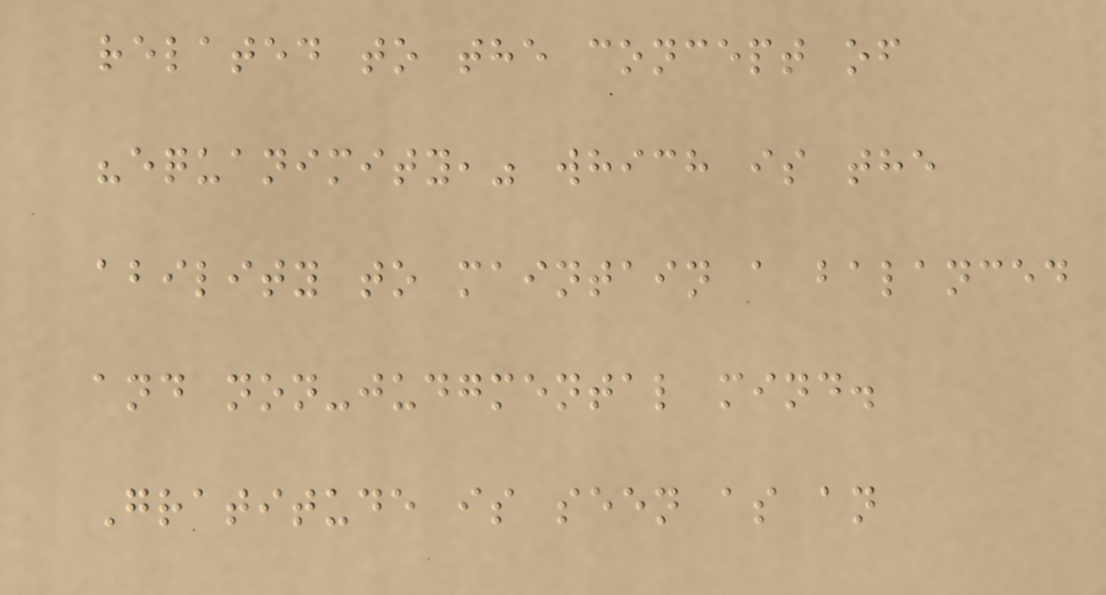related to the concept of
"equanimity," which is the
ability to maintain a balanced
and non-judgmental mind.
Gratitude is seen as an
